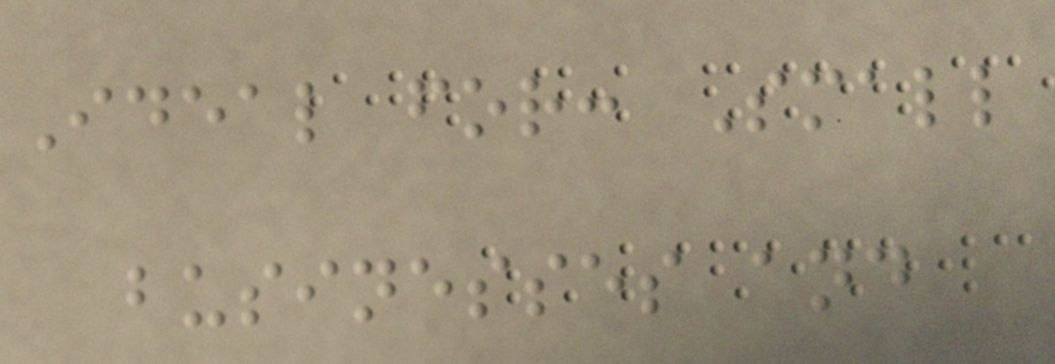Ideal for: Small
businesses and
